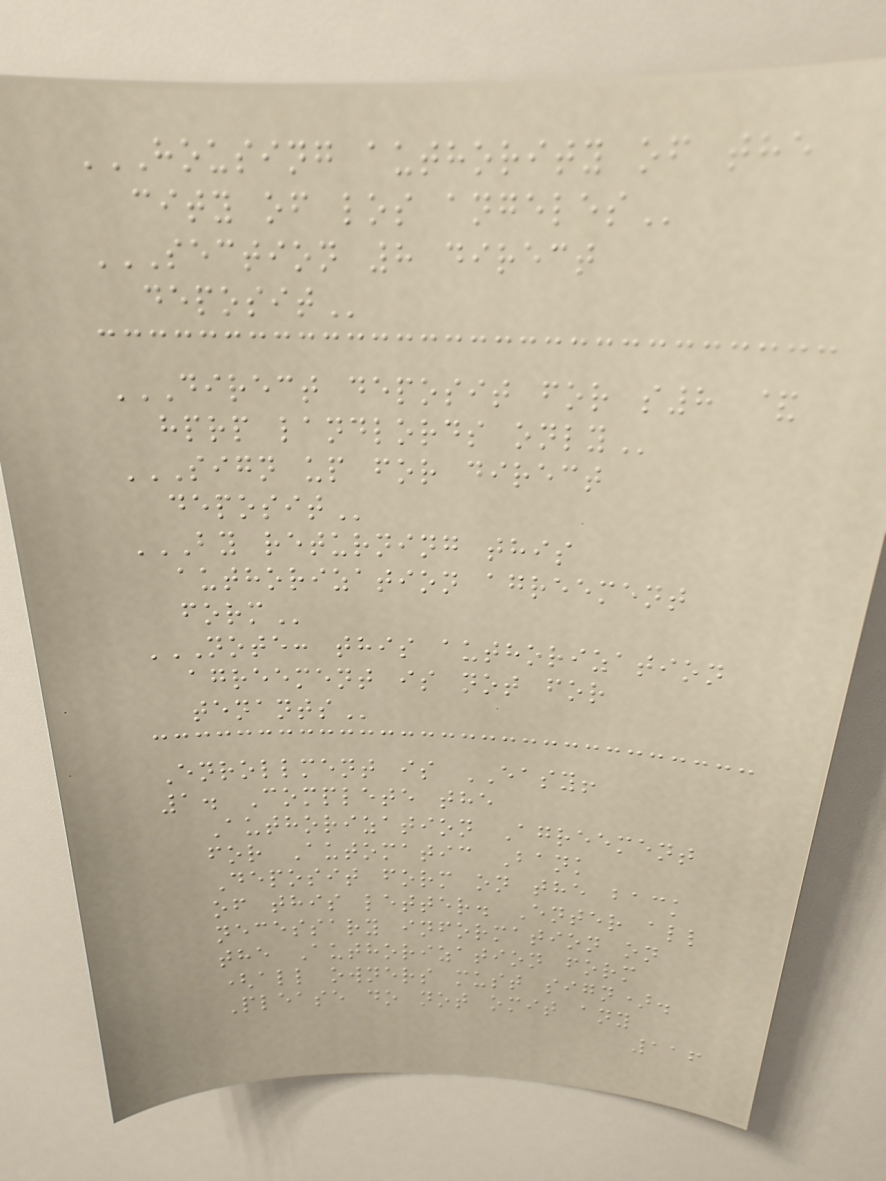HOUSING AUTHORITY OF THE
CITY OF LOS ANGELES
SECTION 8 DIRECT
DEPOSIT
DIRECT DEPOSIT FOR S8 &
HPRP LANDLORDS ONLY
SIGN UP FOR DIRECT
DEPOSIT
BY RETURNING THIS
AUTHORIZATION AGREEMENT
FORM
NOTE: THIS AUTHORIZATION
AGREEMENT IS NOT FOR
TENANTS
Enrollment is EASY!
1. Complete the
Authorization Agreement
for Automatic Bank
Deposit form on the back
of this letter. Enter all
necessary information on
the Authorization form
(all owners must sign).
Please do not omit any
116
